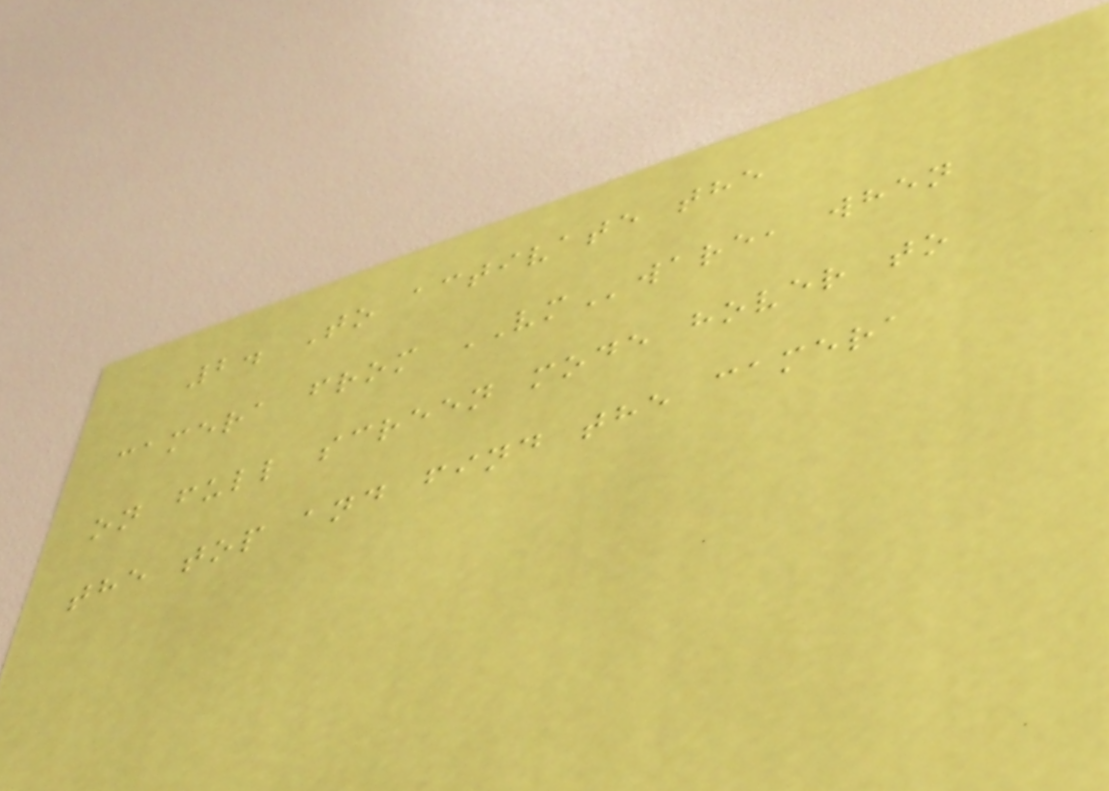2. To activate the
camera from VMware, when
on full screen mode hover to
the top and find the camera
